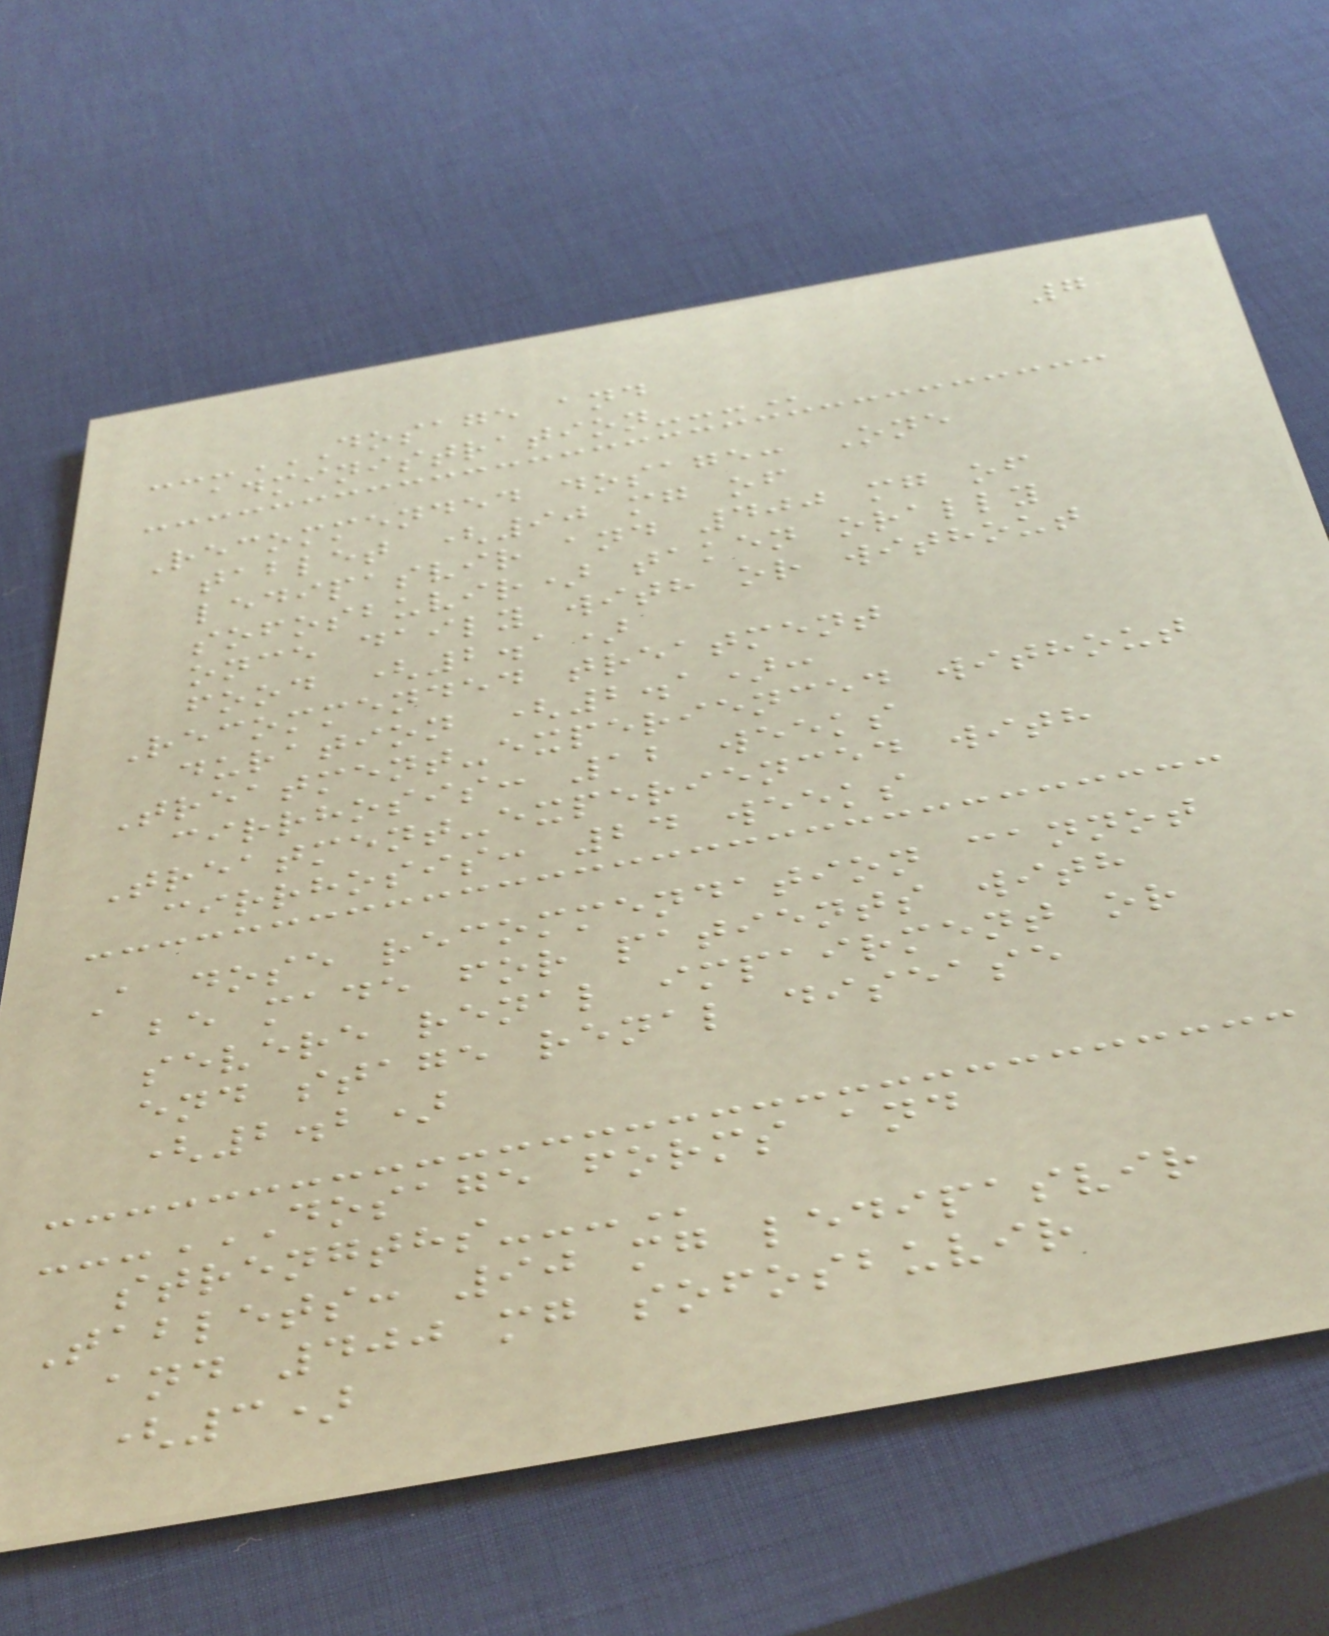7
---DOSAGE AND
ADMINISTRATION---
Recommended dosage: One
tablet (90 mg of
ledipasvir and 400 mg of
sofosbuvir) taken orally
once daily with or without
food (2.1)
Recommended treatment
duration (2.1):
Treatment-experienced without
cirrhosis: 12 weeks
Treatment-experienced with
cirrhosis: 24 weeks
A dose recommendation cannot
be made for patients with
severe renal impairment or
end stage renal disease
(2.2)
---DOSAGE FORMS AND
STRENGTHS---
Tablets: 90 mg ledipasvir
and 400 mg sofosbuvir
(3)
